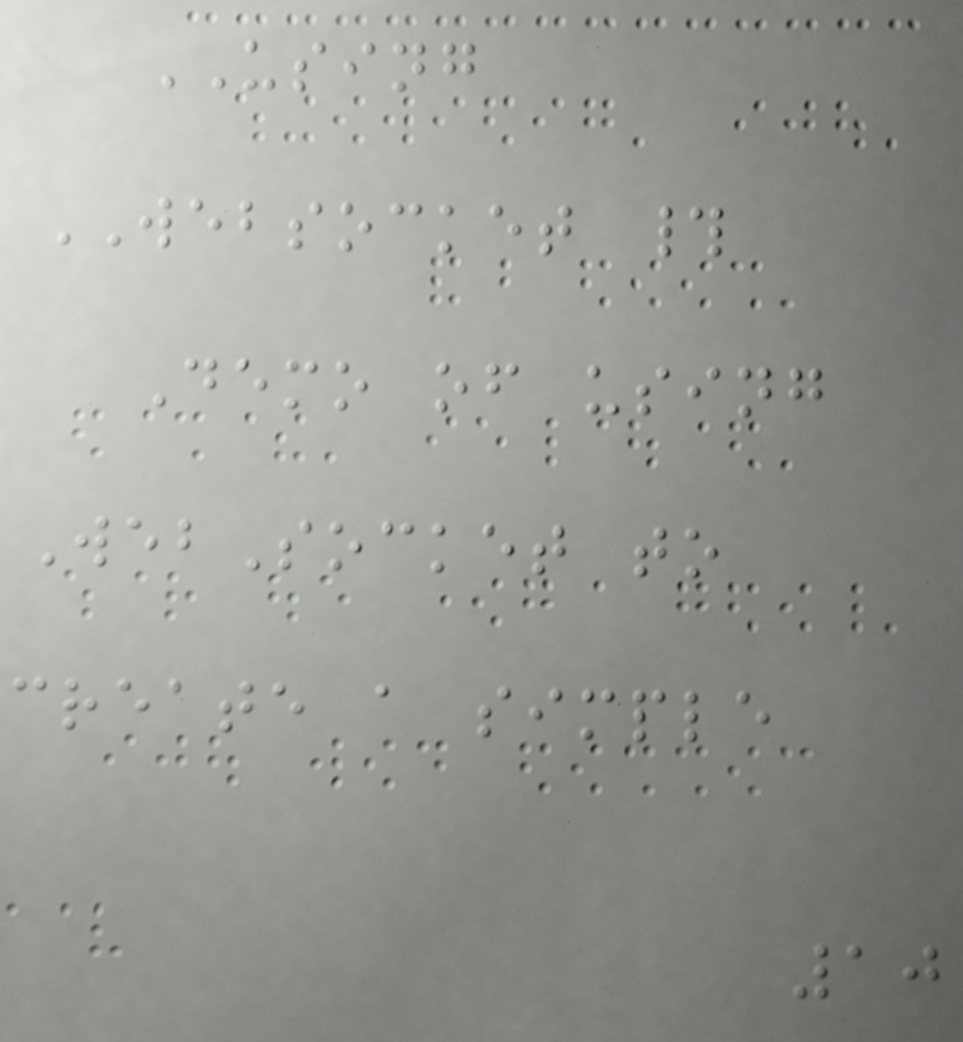USING
WEBSOCKET #
Demo of using
WebSocket to
create a simple
10
